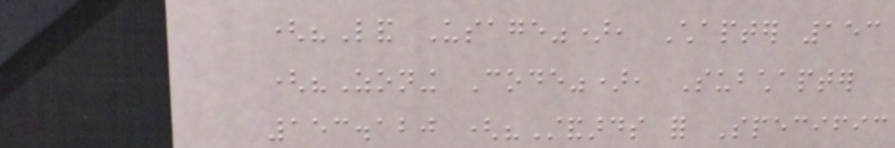("Land Usage"), Chapter 153
("Zoning Code"), Subchapter
153.120 ("Standards for Specific
